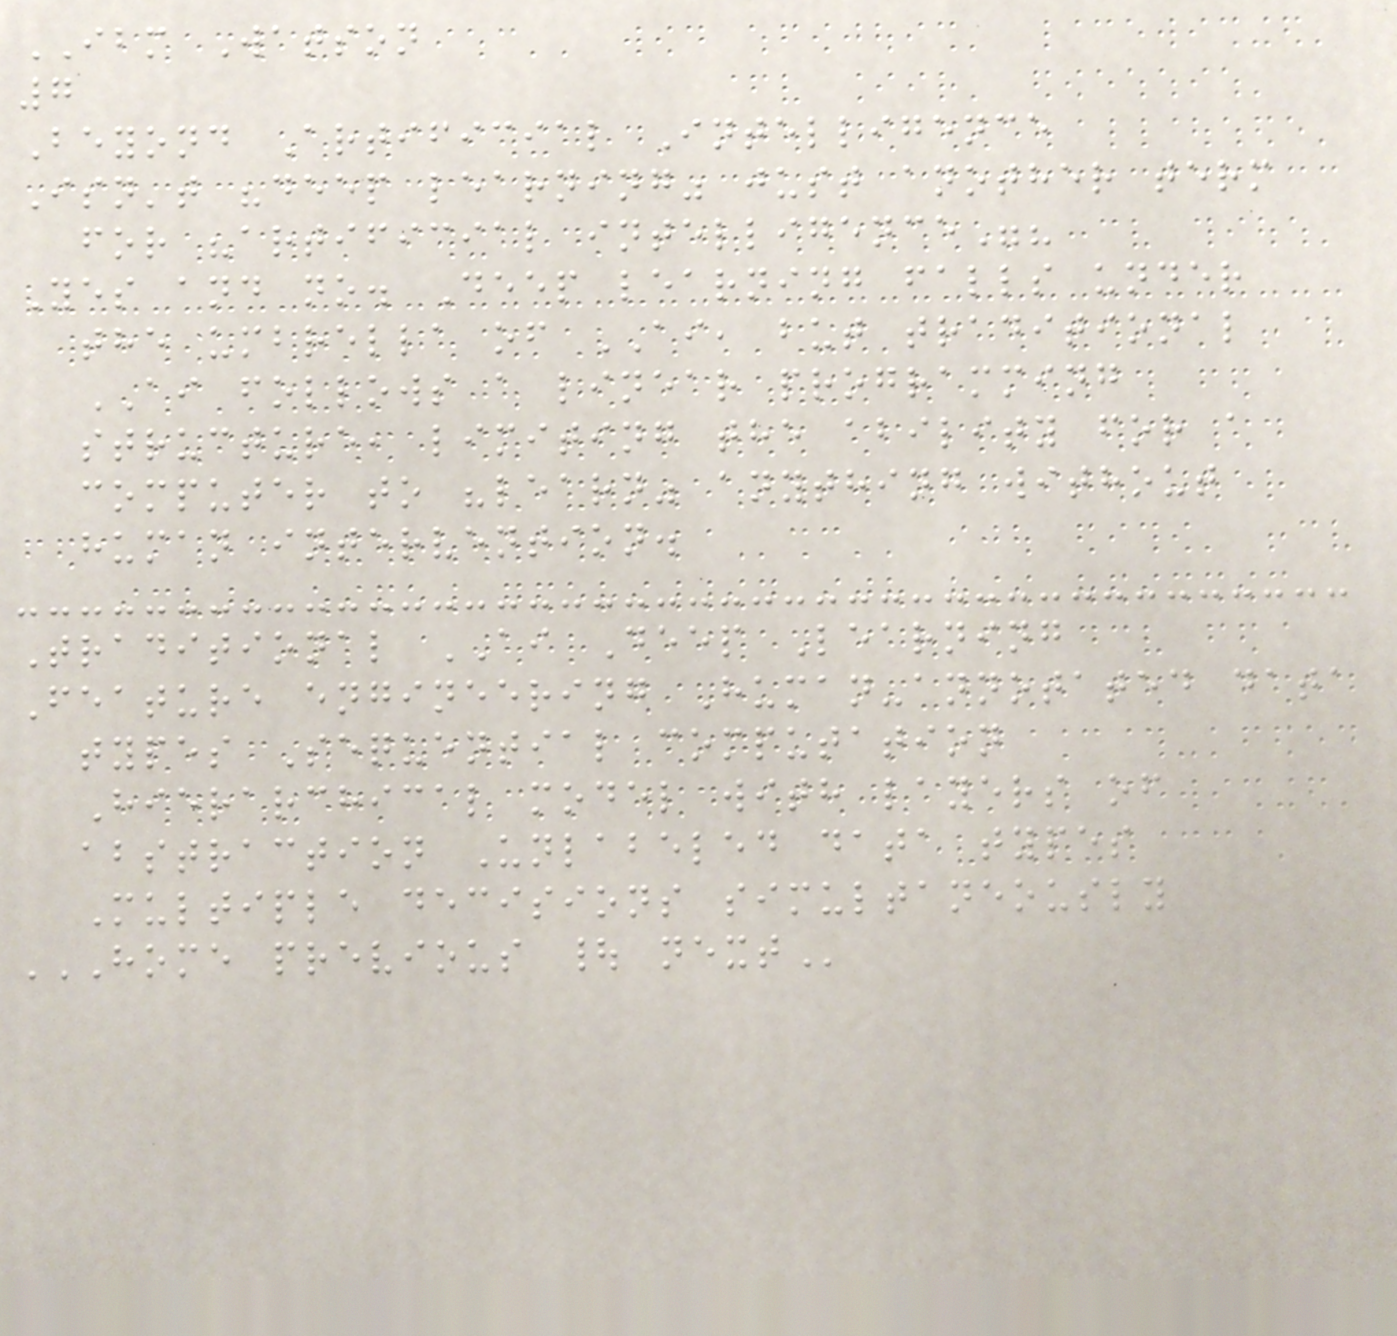IBM Watson
7
Beyond Artificial Intelligence
Isn't "deep learning" just another term
for "artificial intelligence"?
Yes and no. Deep learning falls under
the umbrella of AI, but traditional
AI follows a linear programming
structure, limiting the ability for a
computer to "learn" anything without
human intervention.
Traditional AI Deep Learning
Feature engineering Human-annotated data
types Sequential computation
Hierarchical model with layers of
abstraction Unlabeled data types
Multiple decisions simultaneously
HOME PREVIOUS | NEXT
